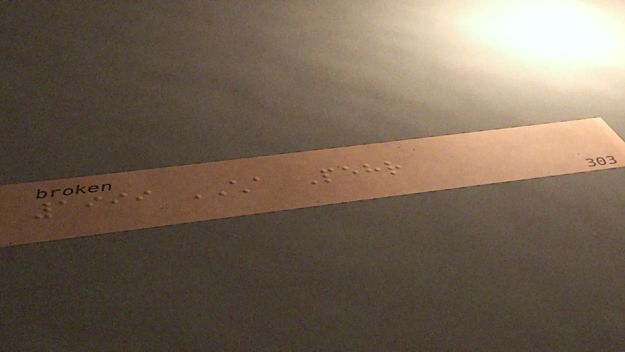1999 CHA Pehr
